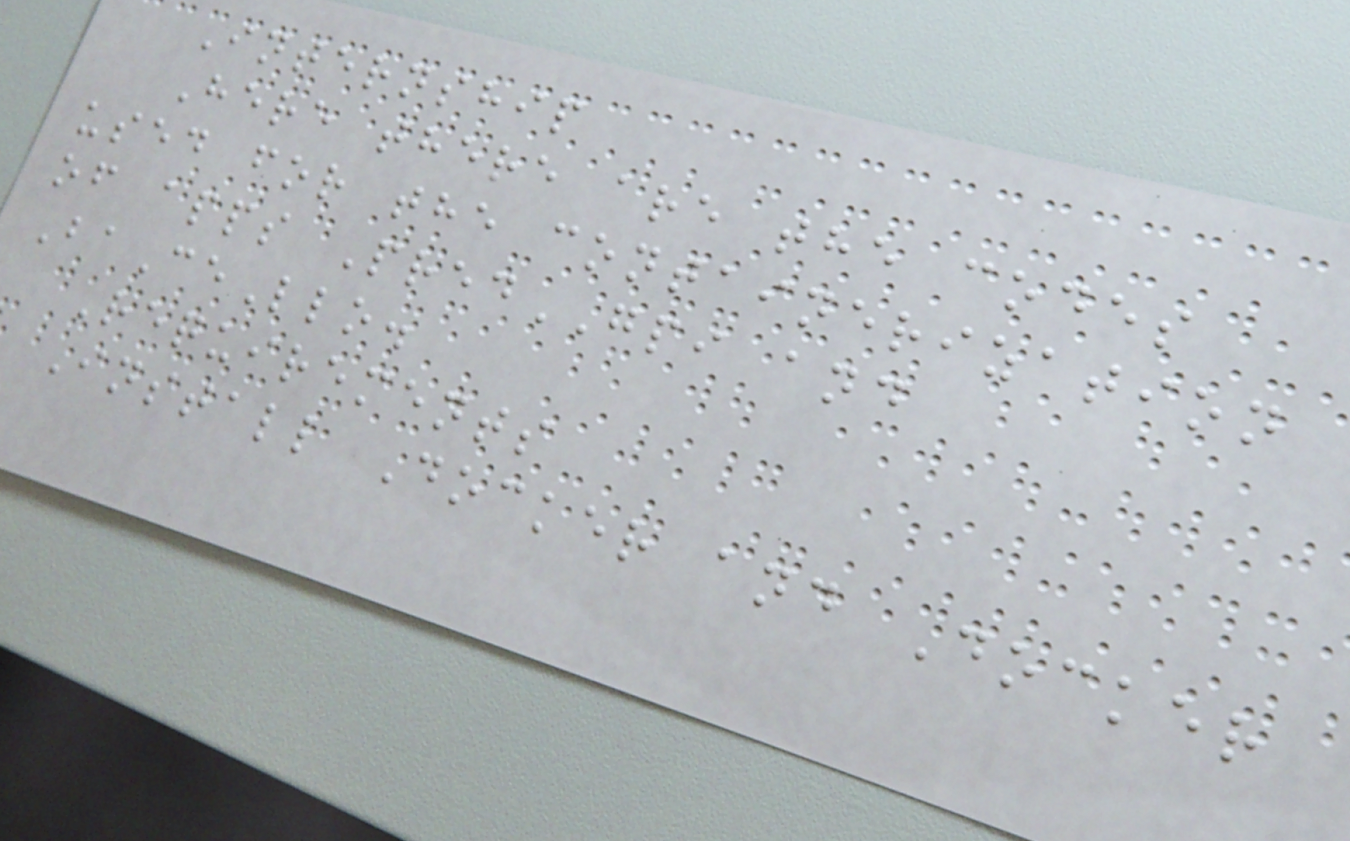Internship
Here there are the codes
used for the containerization
of apps PredGPI and
BaCeLlo.
Requirements
Install Docker and Docker
